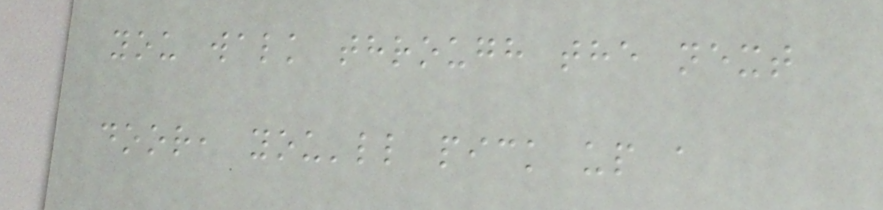you walk through the next
door, you'll pick up a
